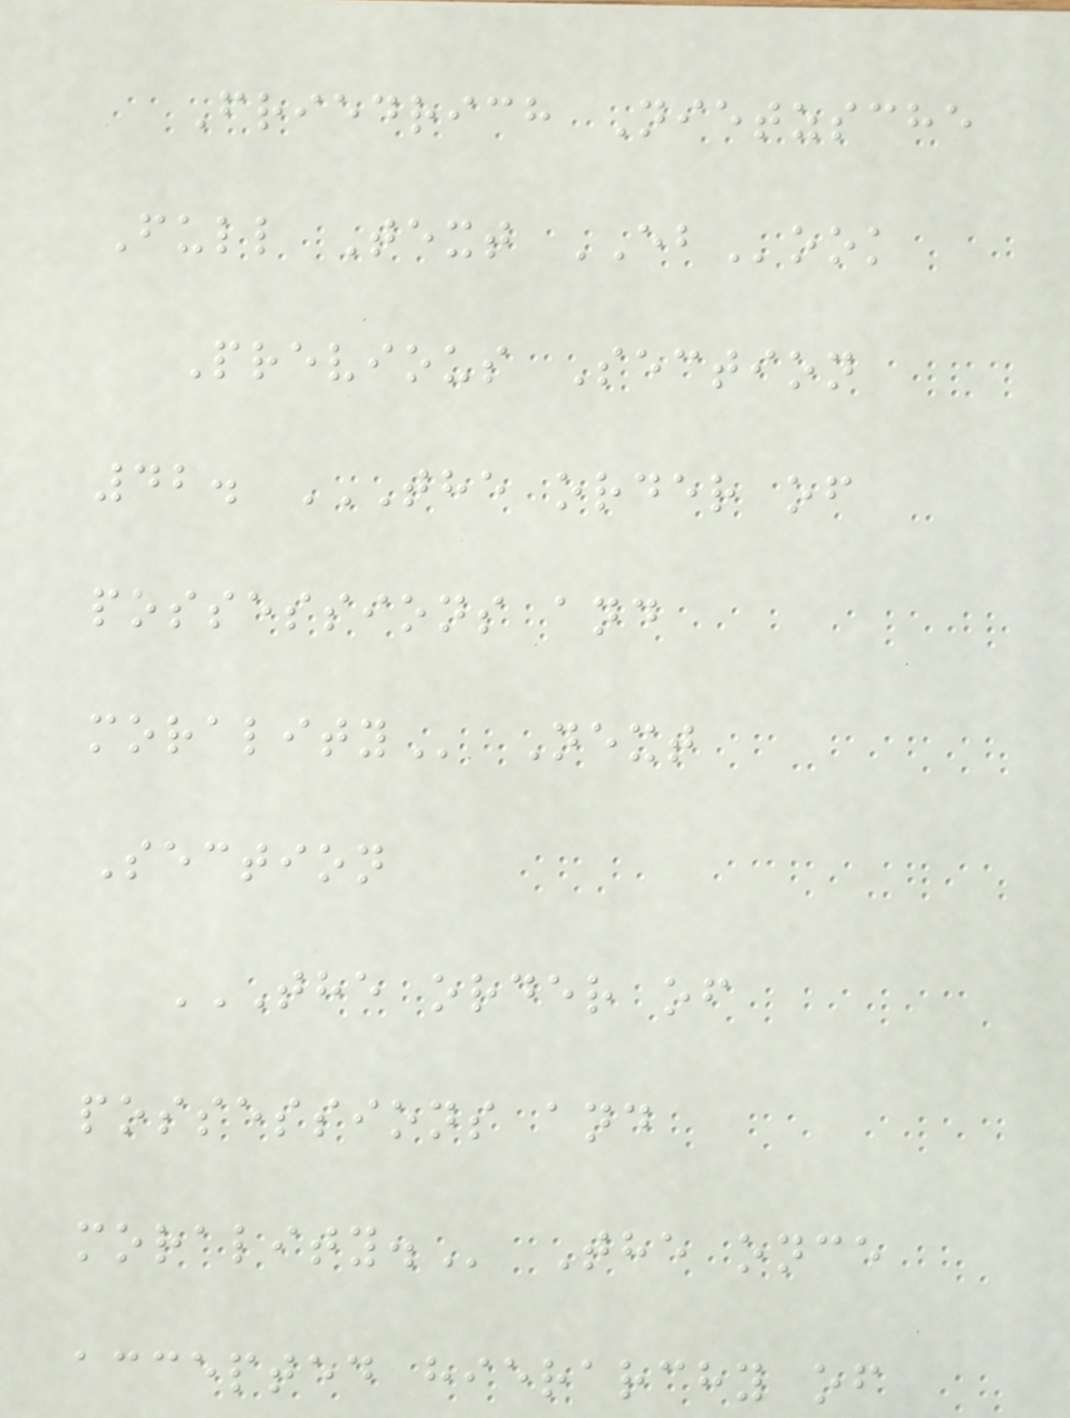Friedrich Nietzsche
Full Text EBook
Previous Section
42. THE ORDER OF
POSSESSIONS AND
MORALITY Next
Section
THE ORDER OF
POSSESSIONS AND
MORALITY. The once
accepted hierarchy of
